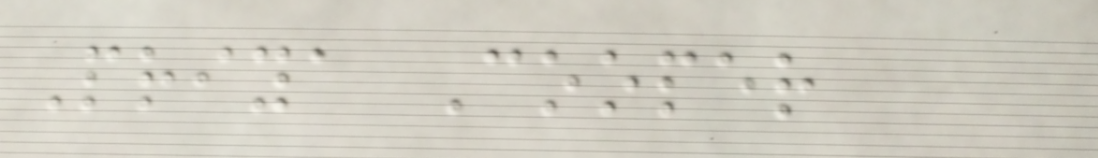Priya Cooper
